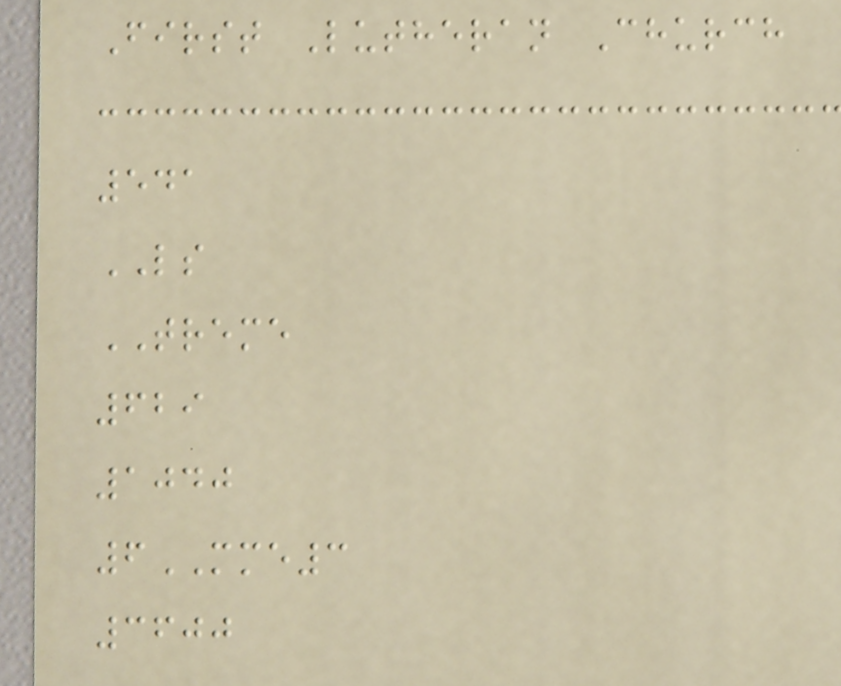First Lutheran Church
541
LS
TREME
629
1040
6MME3
3600
